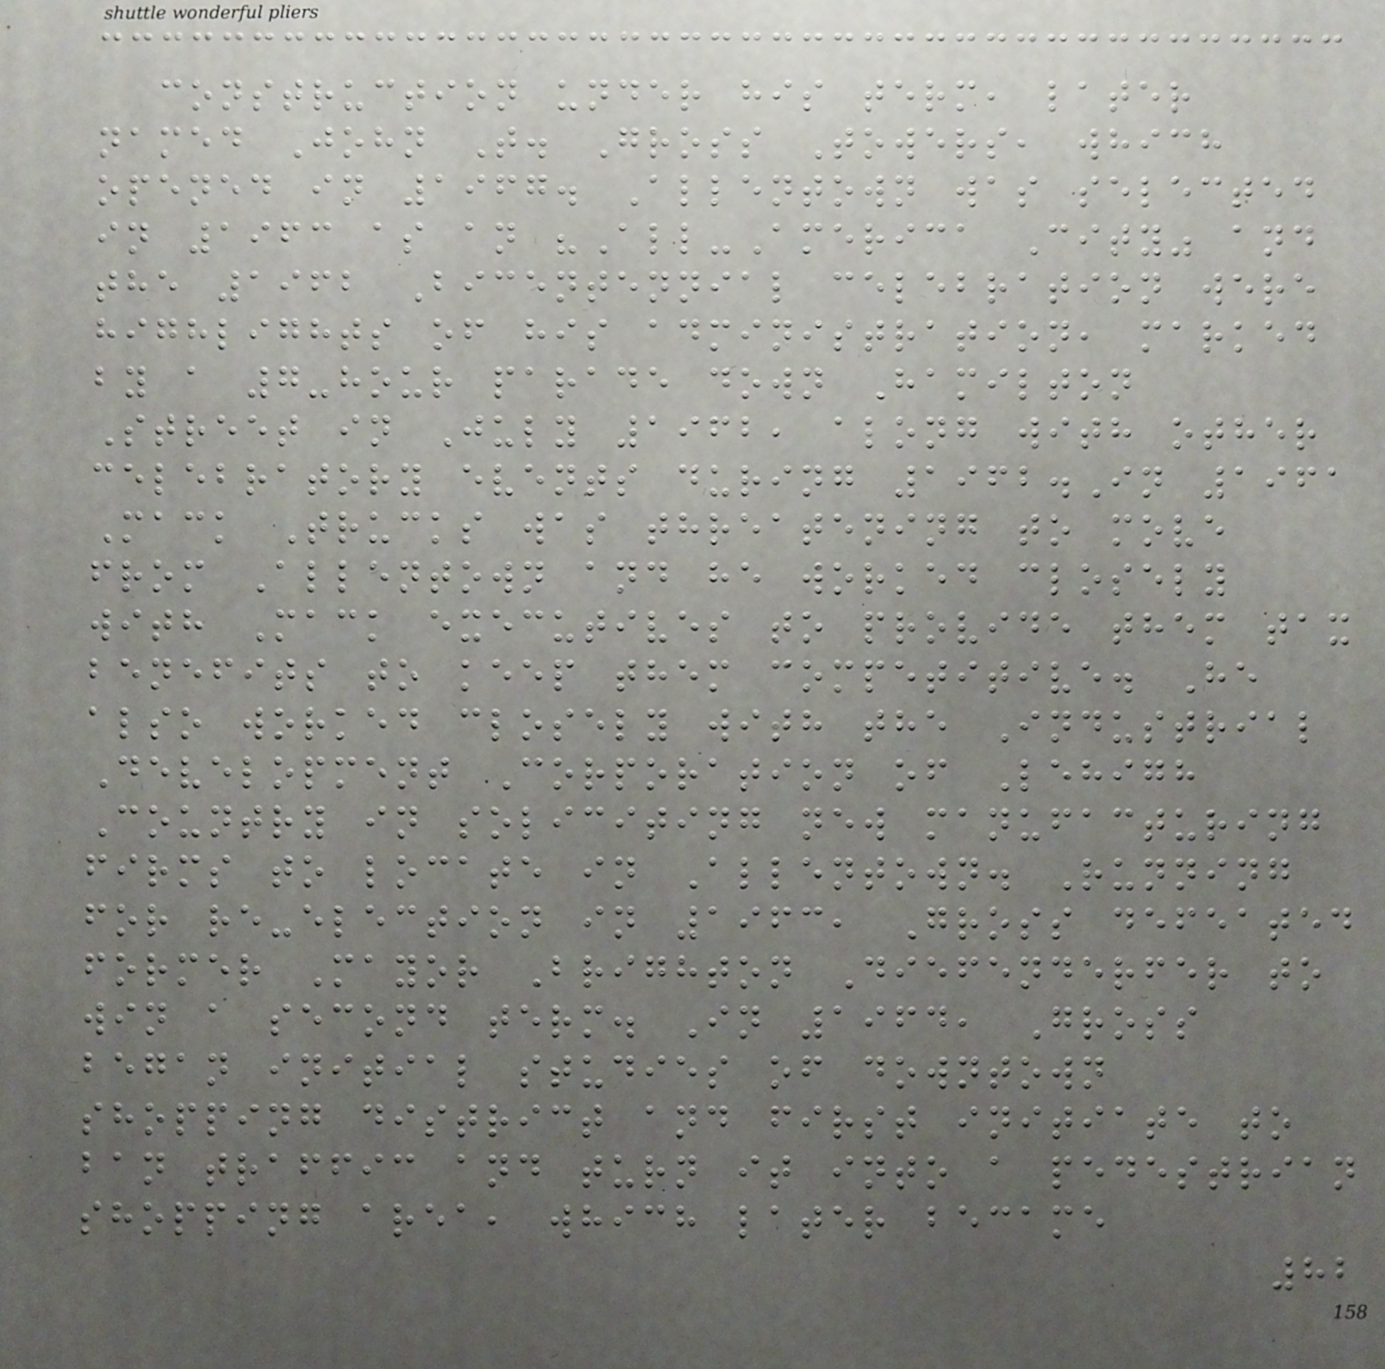construction under his term, later
named John T. Gross Towers, which
opened in 1967. Allentown was selected
in 1963 as an "All-America City" and
the 1962 Bicentennial celebration were
highlights of his administration, marked
by a 7-hour parade down Hamilton
Street in July 1962, along with other
celebratory events during 1962.In 1961
Mack Trucks was threatening to move
from Allentown and he worked closely
with Mack executives to provide them tax
benefits to keep them competitive. He
also worked closely with the Industrial
Development Corporation of Lehigh
Country in soliciting new manufacturing
firms to locate in Allentown. Running
for re-election in 1963, Gross defeated
former Mayor Brighton Diefenderfer to
win a second term. In 1964, Gross
began initial studies of downtown
shopping district and first initiate to
ban traffic and turn it into a pedestrian
shopping area, which later became
82
